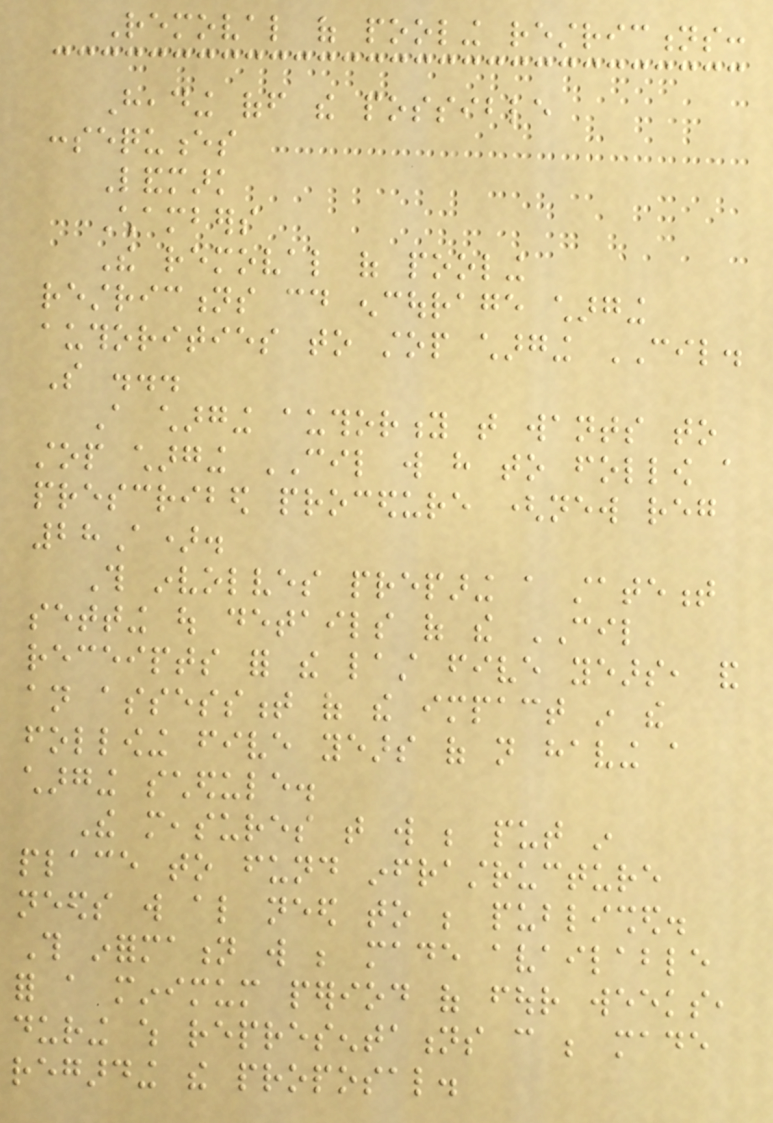Removal of pooling restrictions:
Heading off the possible
consequences
Landmark
Chambers
The removal of pooling
restrictions could encourage charging
authorities to stop charging CIL.
So ...
A charging authority that wants to
stop charging CIL will have to follow a
prescribed procedure (new reg
28A).
This involves preparing a statement
setting out details of the CIL
receipts for the last five years, and
an assessment of the impact in the
following five years of not having a
charging schedule.
The measures that will be put in
place to fund infrastructure
needs will also need to be published.
This information will be made available
for a minimum period of four weeks,
during which representations can be made
regarding the proposal.
